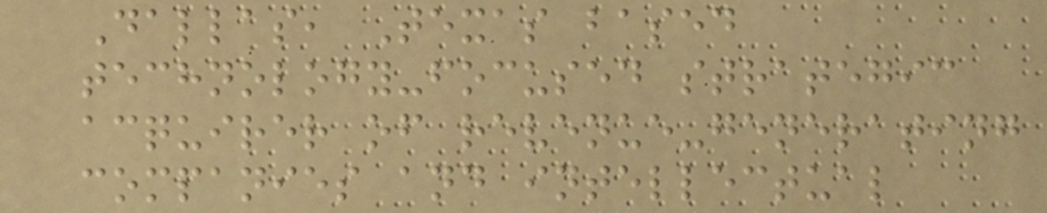Dallas, Texas based
technology-focused strategic
acquirer of revenue-generating
companies and intellectual
